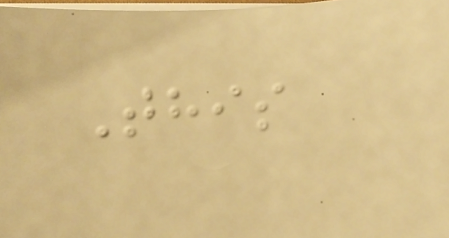This
